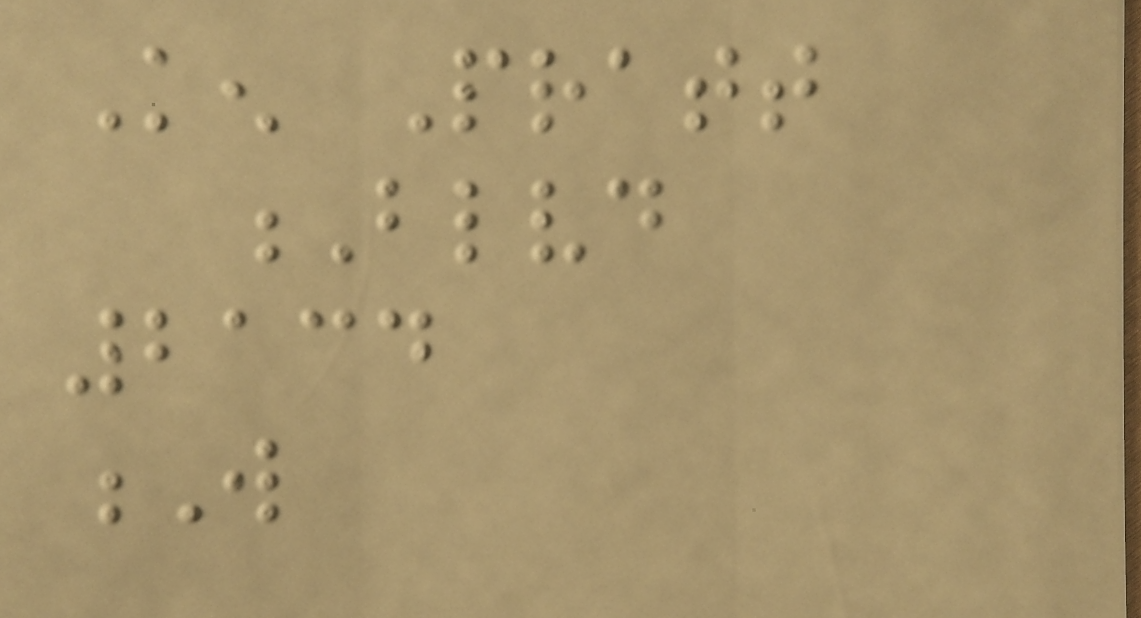Ken Pratt
Blvd
2134
W
